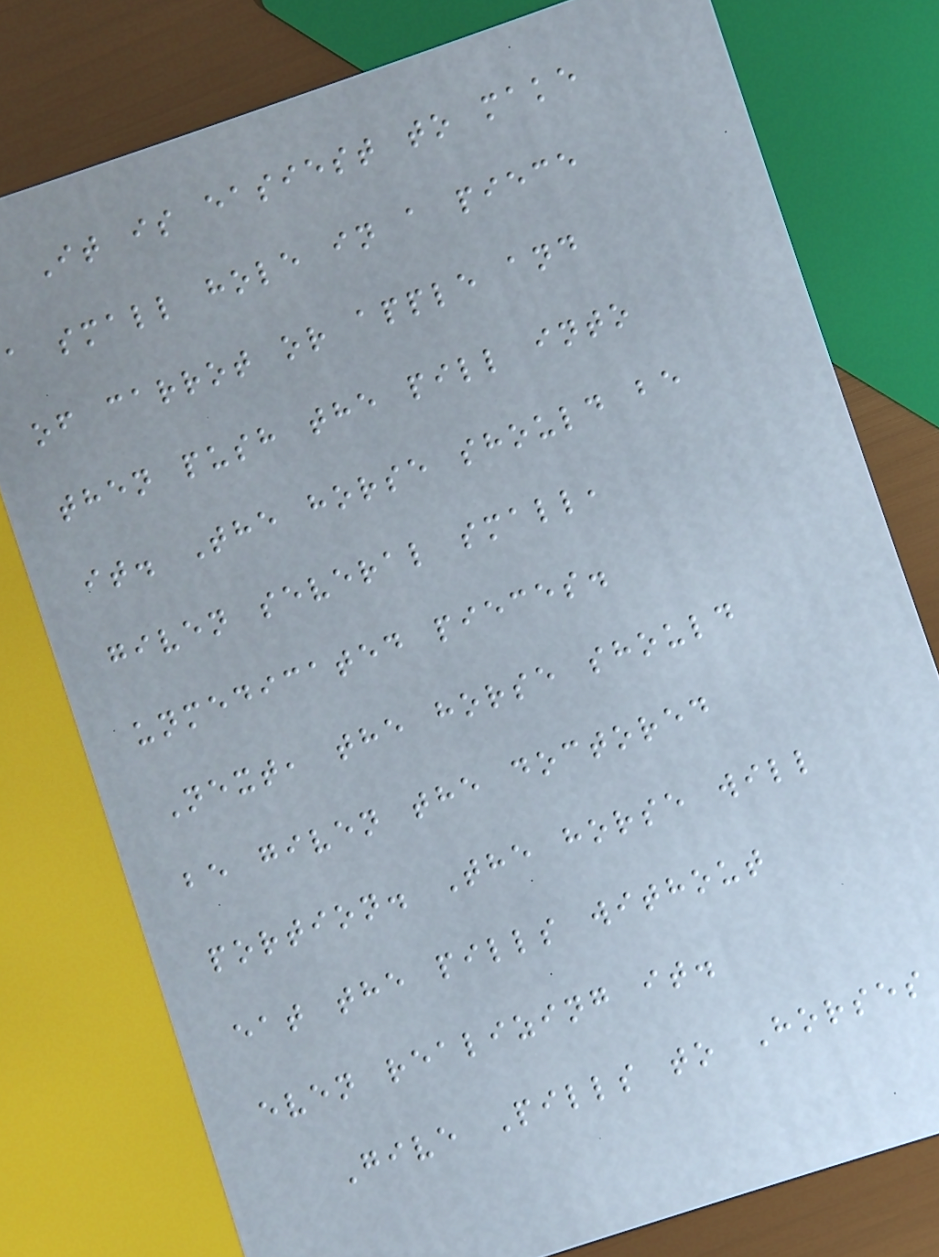It is easiest to make
a small hole in a piece
of carrot or apple and
then push the pill into
it. The horse should be
given several small,
unmedicated pieces.
Next, the horse should
be given the doctored
portion. The horse will
eat the pills without
even realizing it.
Give Pills to Horses
